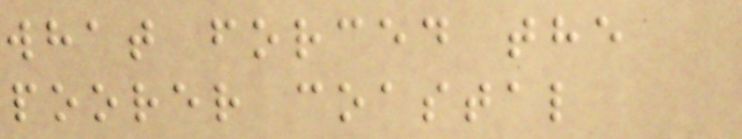what forced the
poorer coastal
